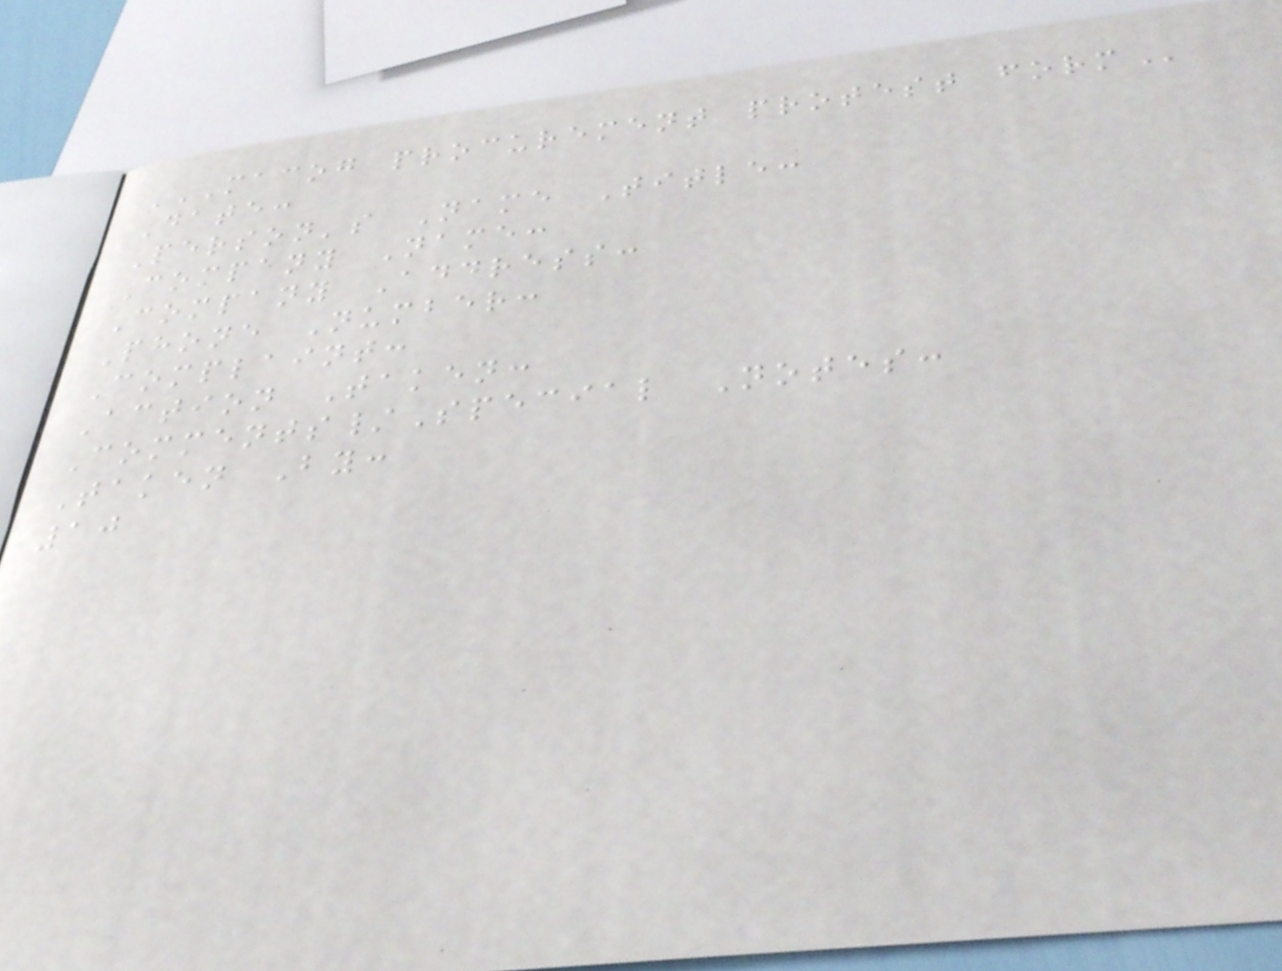MACOG PROCUREMENT PROTEST FORM
Date:
Person's Name Title:
Company Name:
Company Address:
Phone Number:
Complaint:
Action Taken:
Comments/Special Notes:
Taken By:
10
